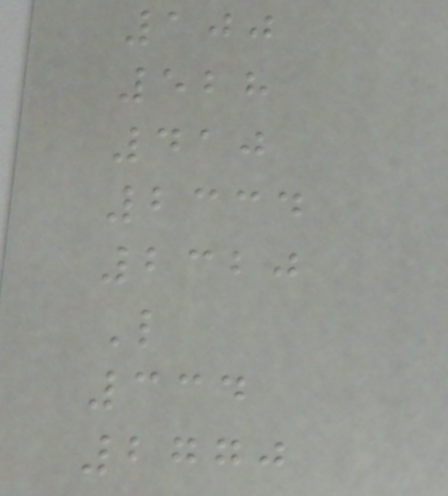100
528
410
2334
2320
L
334
2770
